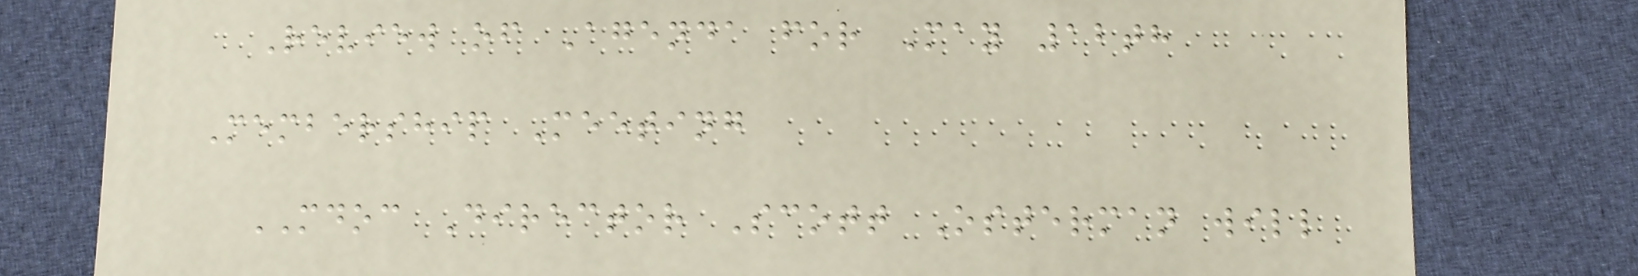Review of Agenda for May 12th
Membership Meeting
MDOC Director Scott Osterman will
